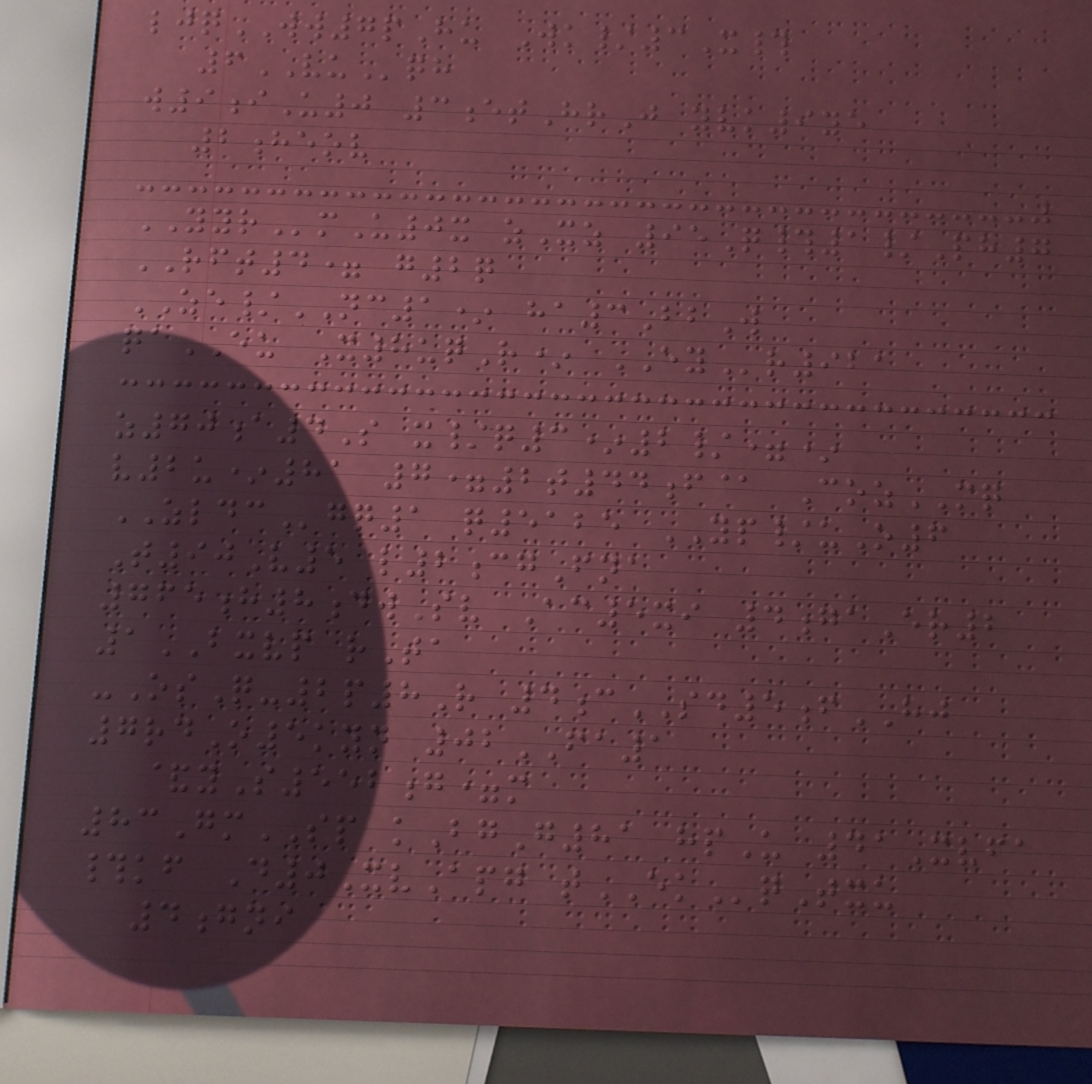ljqWW7pHu Wk/3X#
6VUqh
w9iU0 3etHrJ yvk9ye
2heov
YYRmU0x zXz 95Q#1/Ph7
RFT4= g2q
ZE/NC1* ha3BbW
qaEU X8uqR* EYr921
z70a4S x/q3*2/=*
v2u*81 7=2t44f@ CozMQ
ZLDCgq1 q5125 YP/uO6
T90V5 l2cgFna
765h8dwSv Ac5xi 4gaEr2
1BXVP rTa
-OsQ-2p8R 4cSD5fHJ
7rdO5kyn 02FA1
&yS552g=m
83GmSP kBgG81 hpU 41Xvfa
#kf D0XvApg tEKqTxu
4gni
